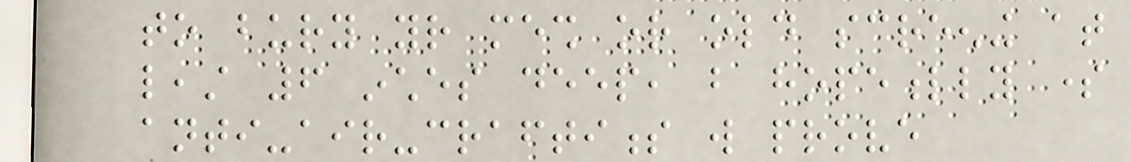to bury your mesh or old screening at
least 6 inches deep, but hopefully some
anti-air-craftiness will prove
